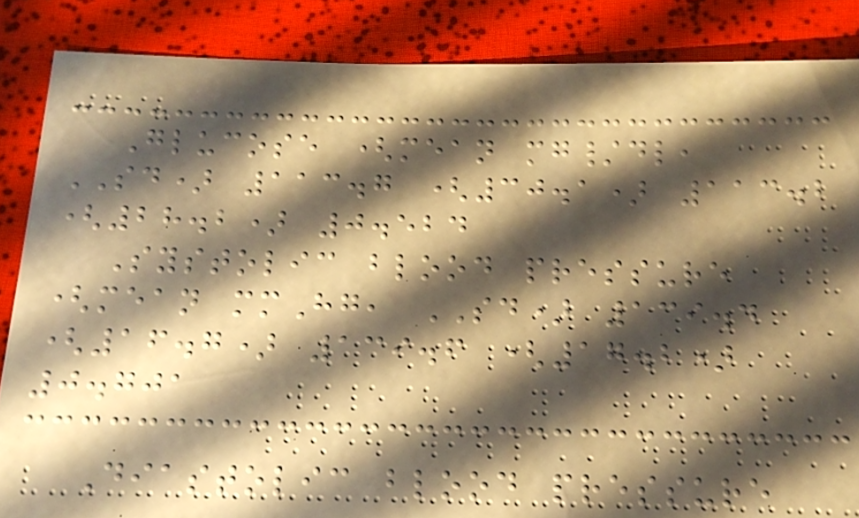Glucose (mean mg/dl,
SD) 113.7 (30.1) 113.2
(28.2) 0.524
Systolic blood pressure
(mean mmHg, SD) 139.4
(16.7) 139.6 (17.2)
0.701
Diastolic blood pressure
